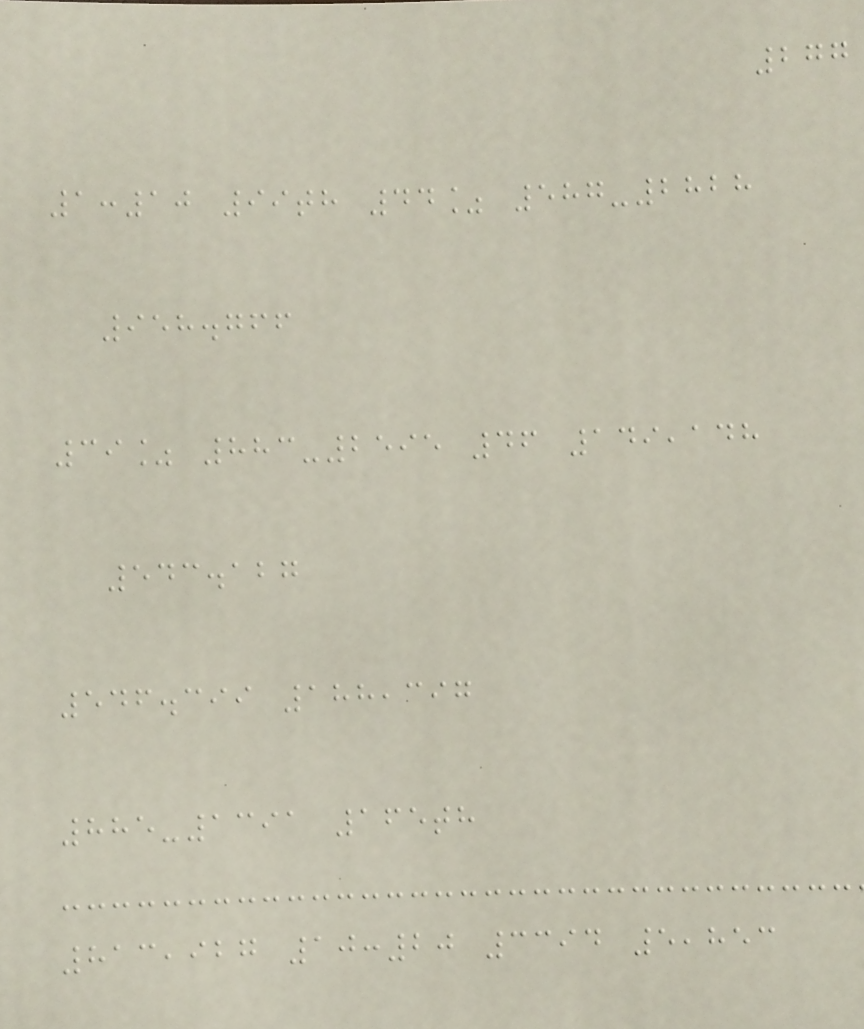277
1:10 99th 44% 587-2828
958.766
39% 883-2595 46 149,148
543.127
546.399 188,397
885-1391 165th
813,927 10:20 3394 5,853
